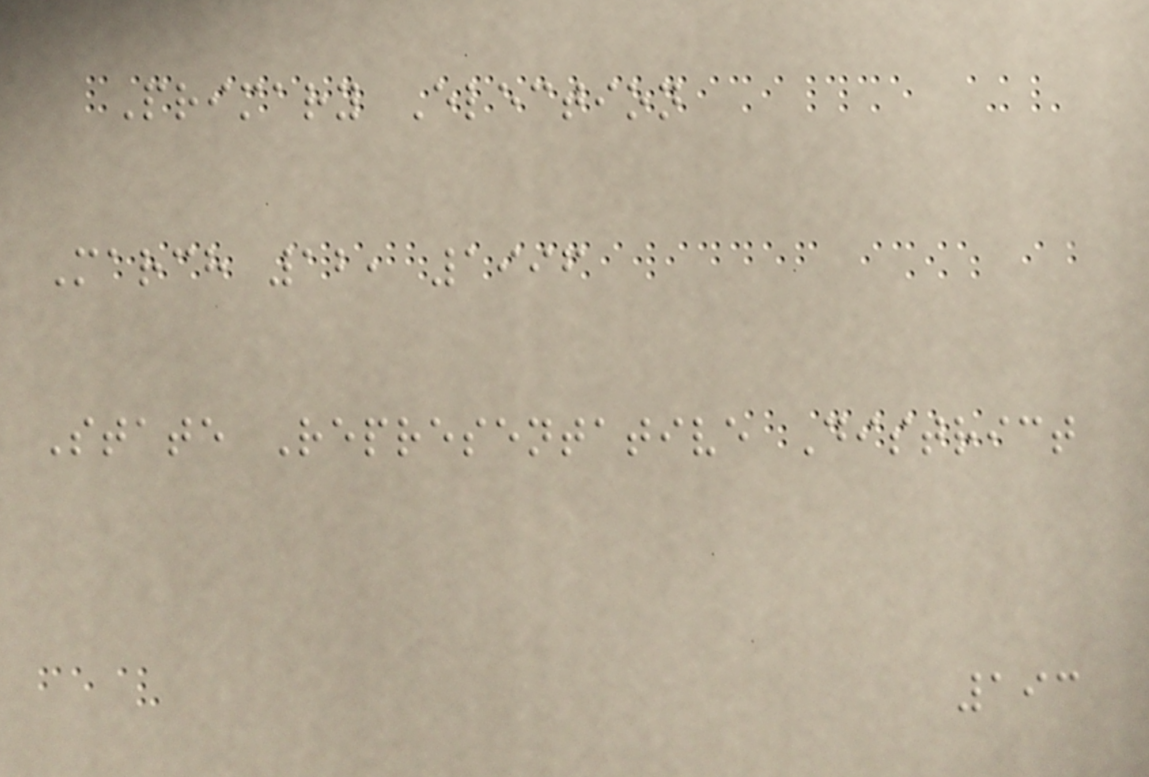Primary Election
March 12, 1996
State Representative District
193
